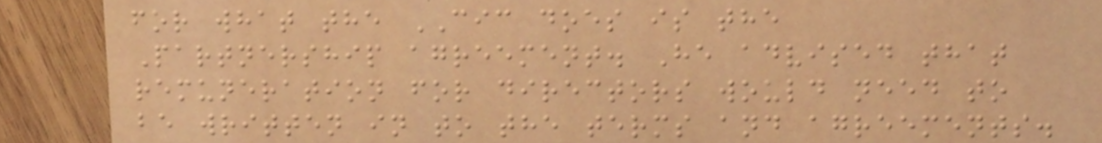for what the CIC does is the
Partnership agreement. He advised that
remuneration for directors would need to
be written in to the terms and agreements.
